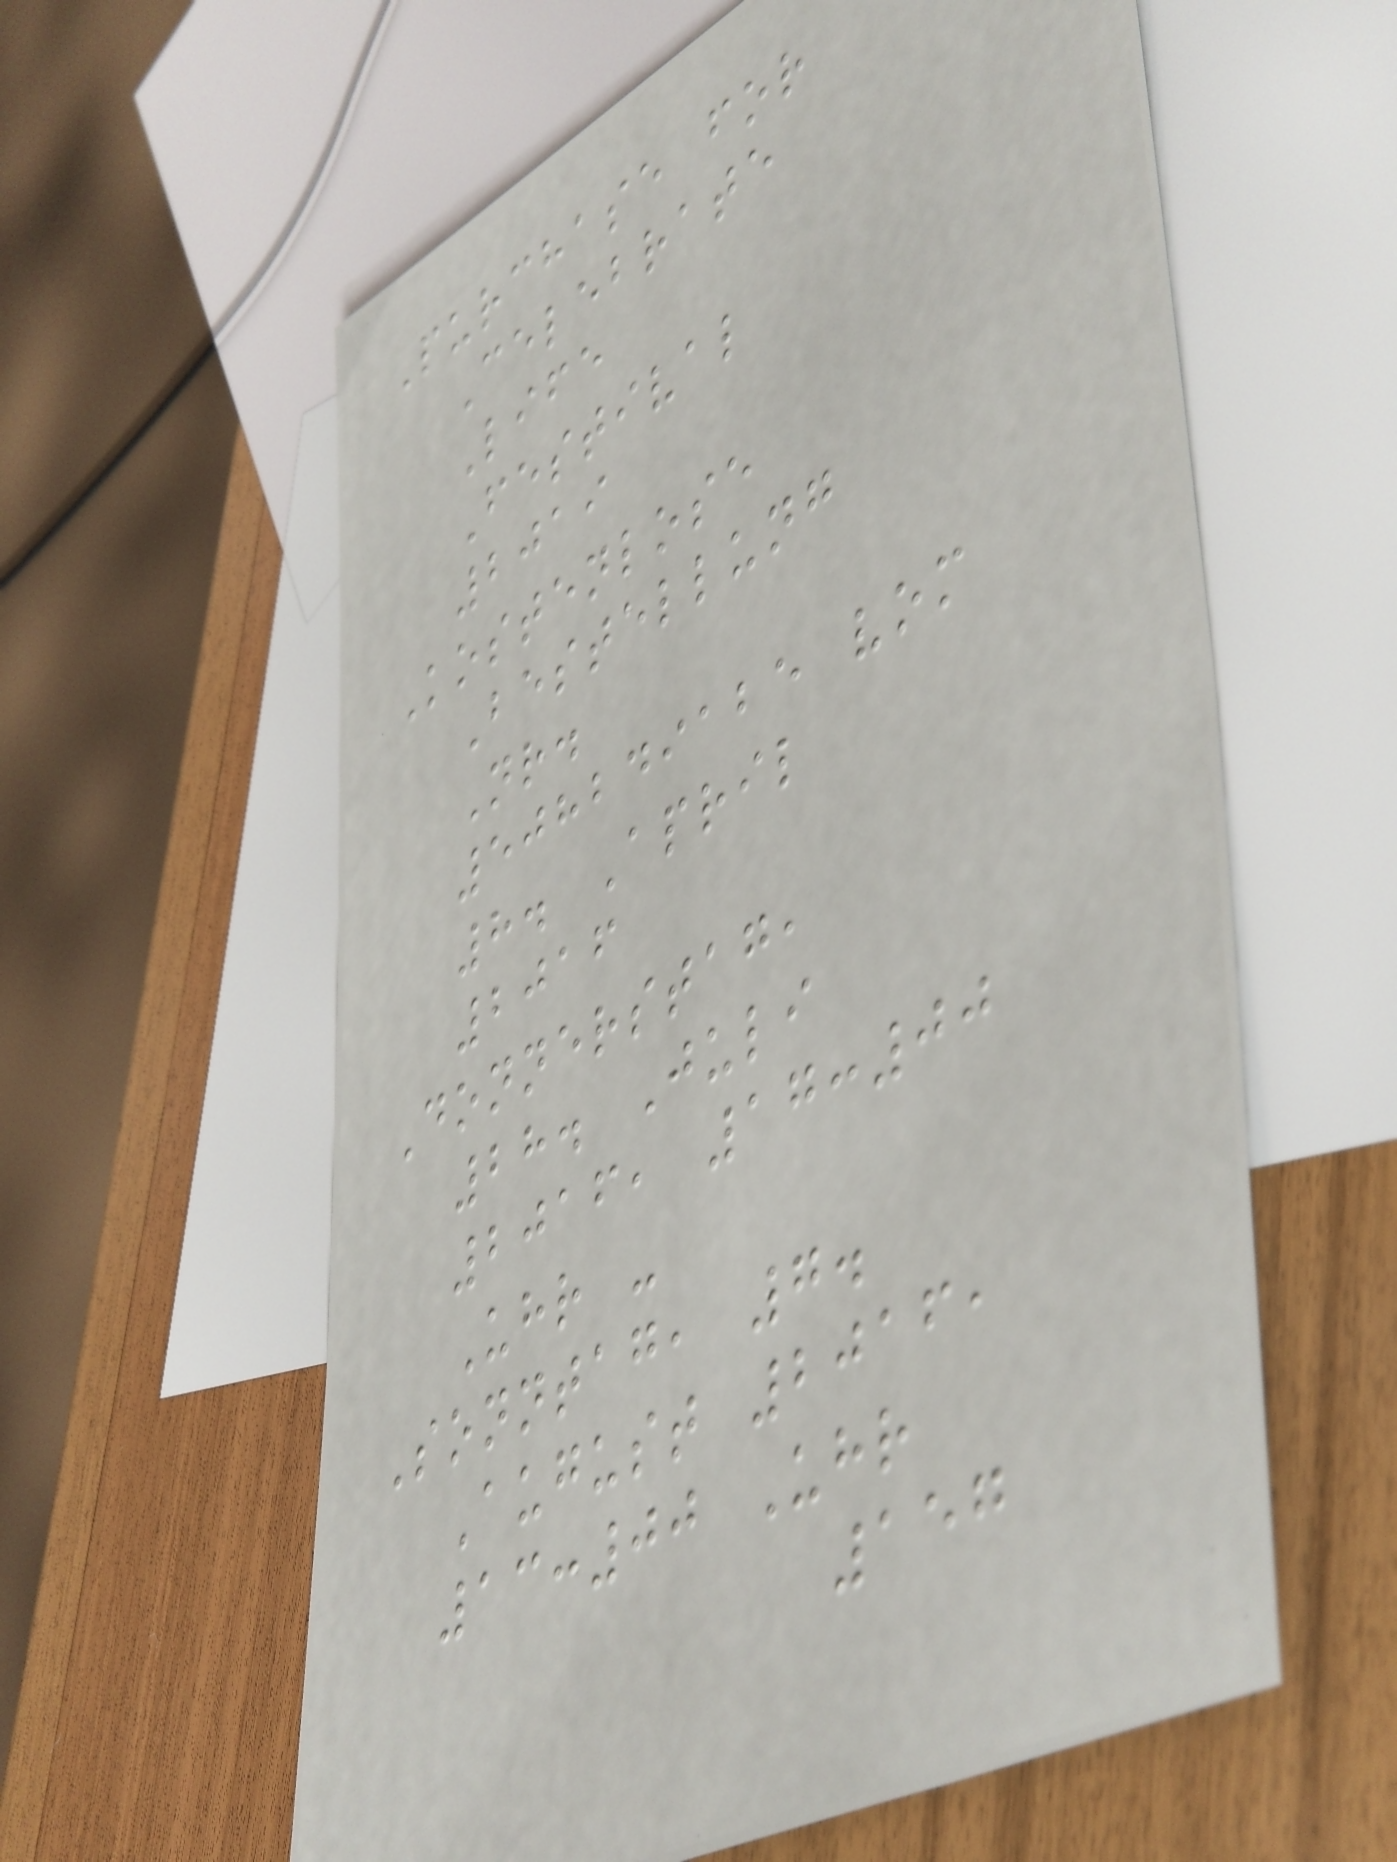Purchase for
Celebrate
Life
Festival
2019
Kostenlose
Bestellung
Nr.
508249125 vom
8. April
2016
Donnerstag,
28. Juli
2016, 17:00
Uhr -
Sonntag, 7.
August 2016,
13:00 Uhr
157
